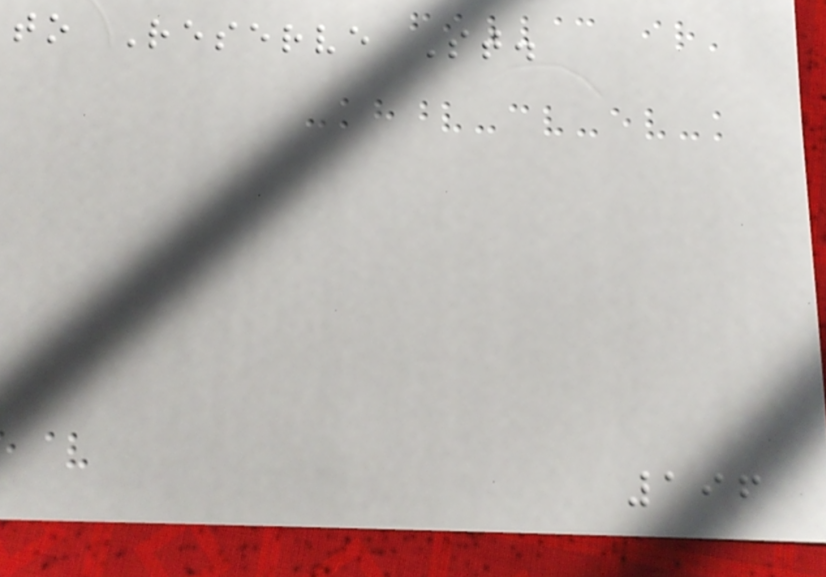to Reserve St.
196
